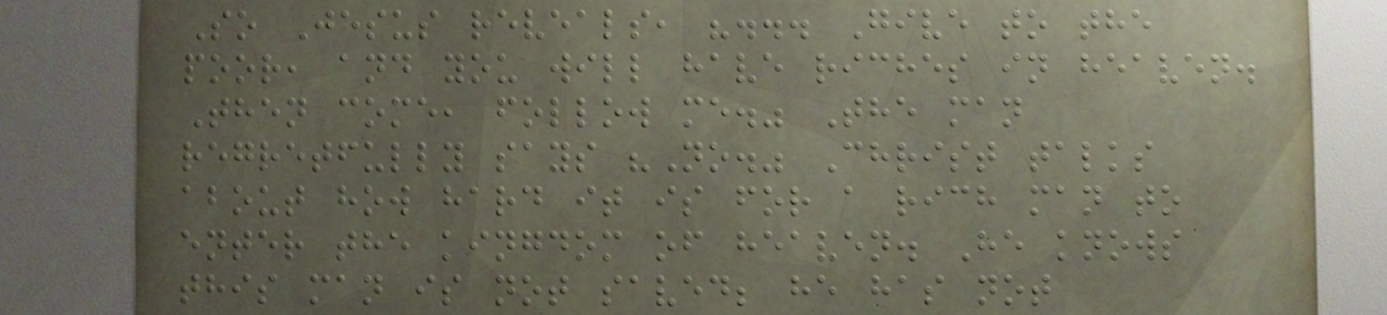So Jesus reveals, "... Give to the
poor, and you will have riches in heaven.
Then come, follow me." The man
regretfully says "No." Christ talks
about how hard it is for a rich man to
enter the kingdom of heaven. He knows
this man is not saved; he has not
